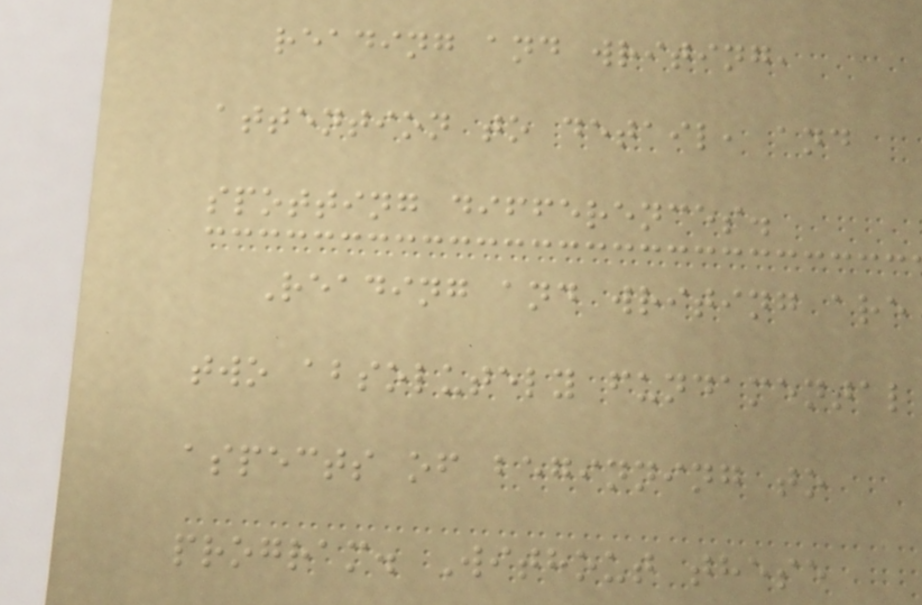reading and writing,
attention to detail, and
spotting differences.
Reading and writing are
two absolutely fundamental
aspects of beginning to
program. Without these
